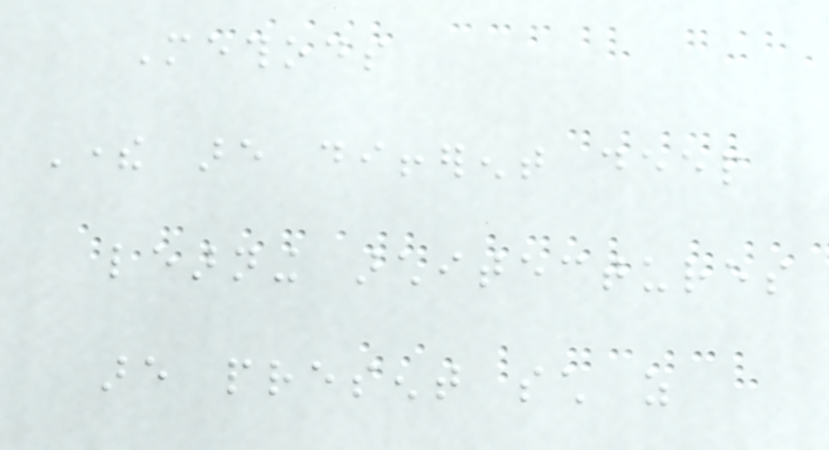Methods
There are different deep
learning architectures
are present such as
